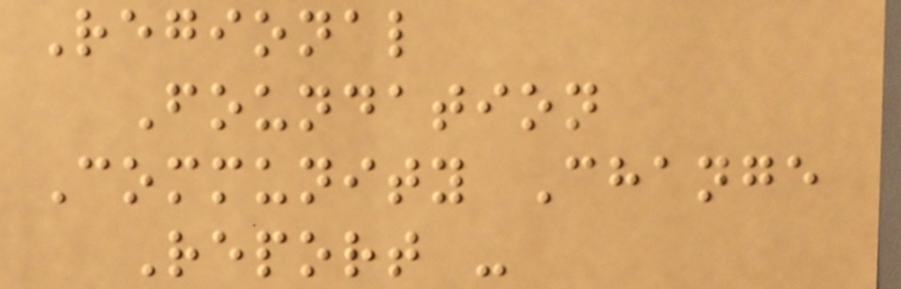Regional
Foundation
Community Change
Report -
